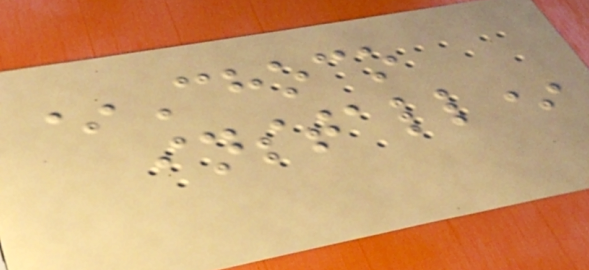*Choco
install*
